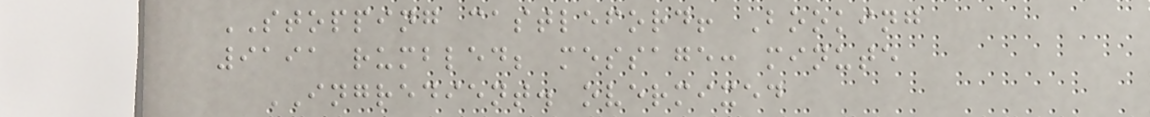STOPPING castleford! Booking
9191 rumbled; message: minute
INGREDIENT. overmixed
